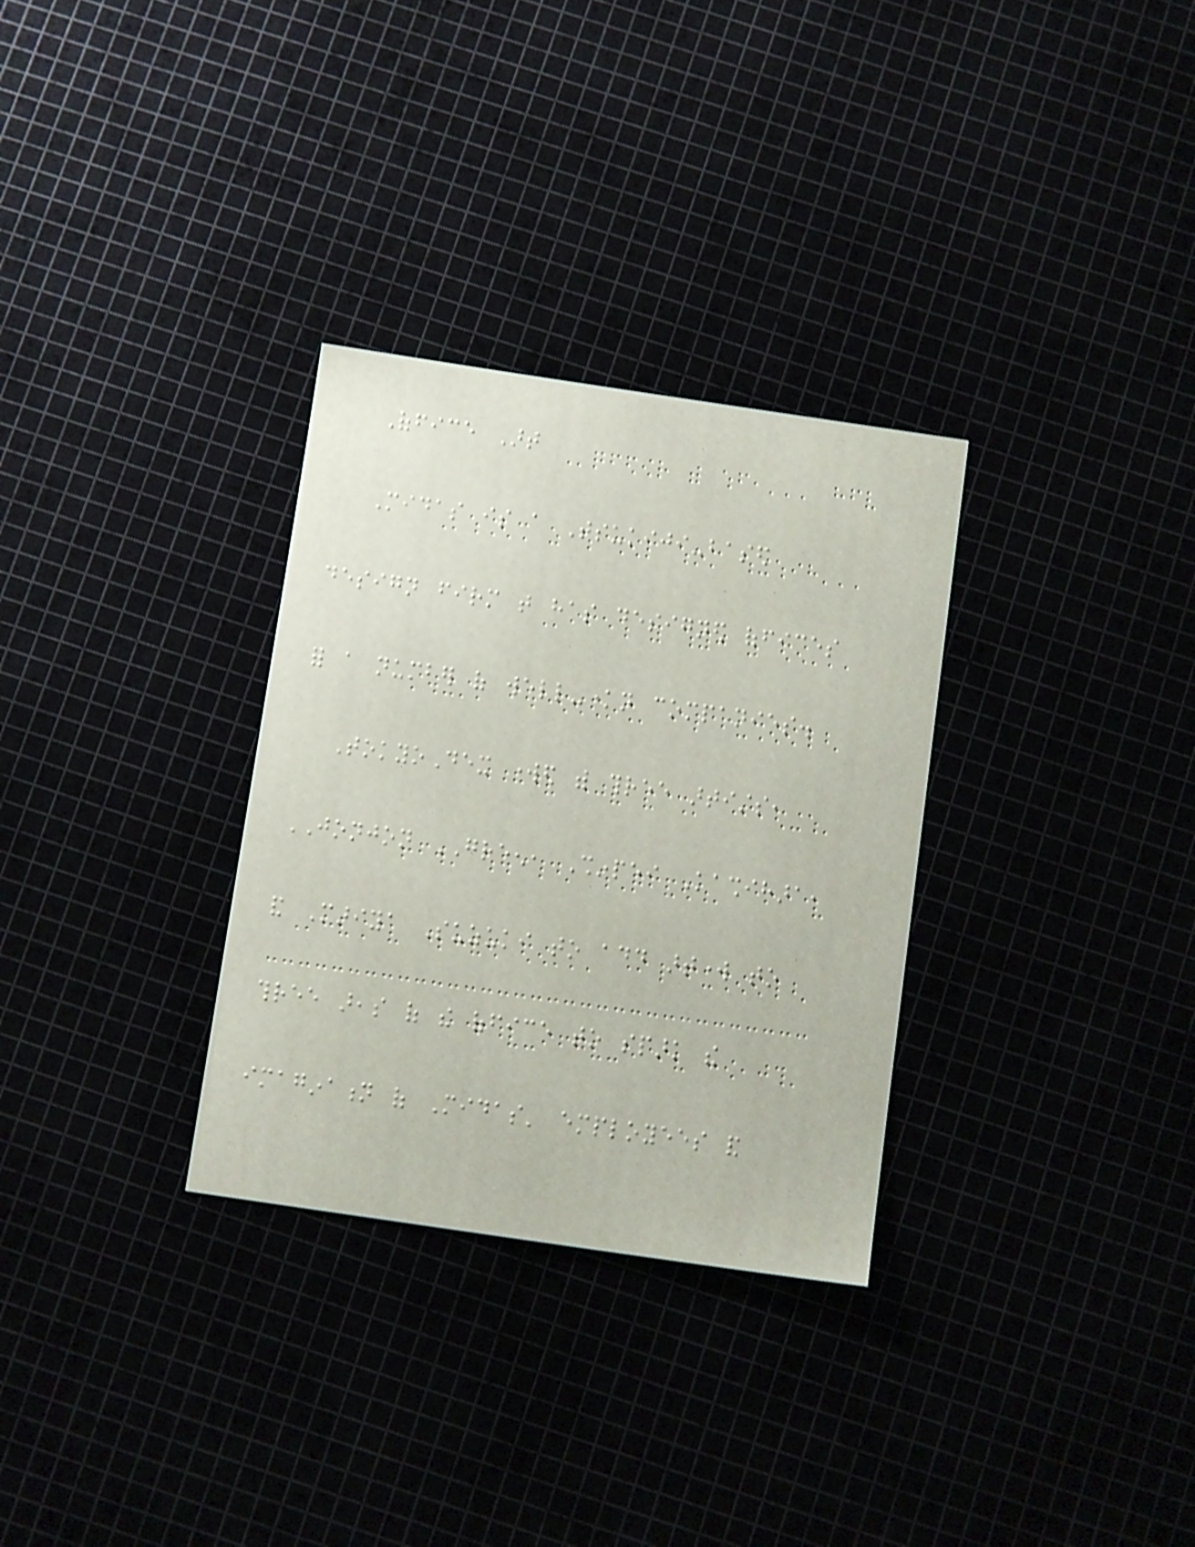Office Art
Midas is a Tsukiji-based
design firm that has designed offices
for a number of well-known companies.
TokyoDex worked with three artists,
JONJON GREEN, Shinpei Kashihara,
and Mariya Suzuki to add artwork to
three areas of the office to spark the
imagination of Midas' employees and
